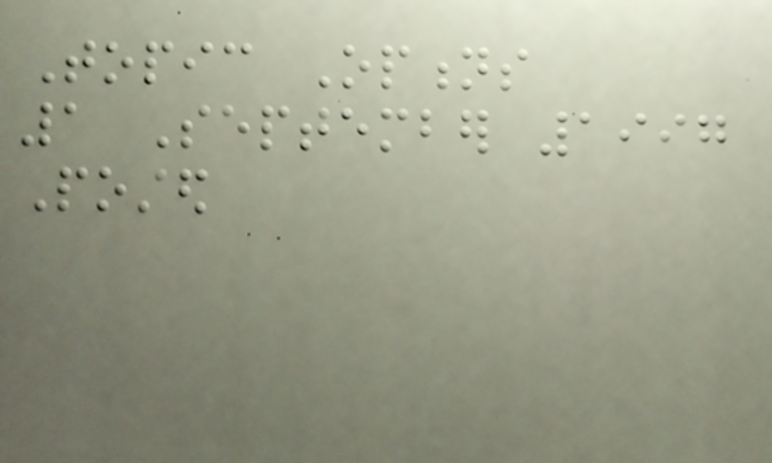Topic Options
1 September 1997
Posted
